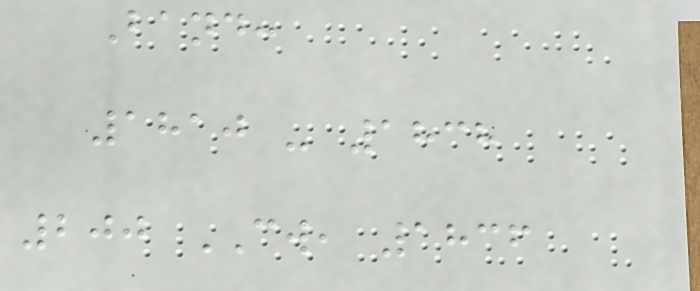Band:
1810 - 1838
200 CW, 1836
